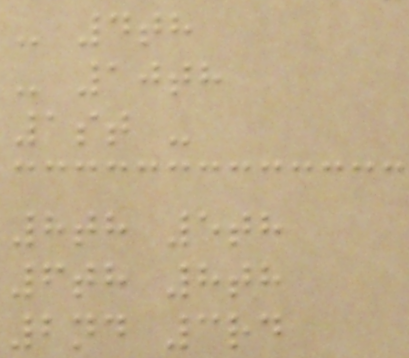- 4th
- 10th
1st -
8th 5th
6th 8th
2nd 3rd
